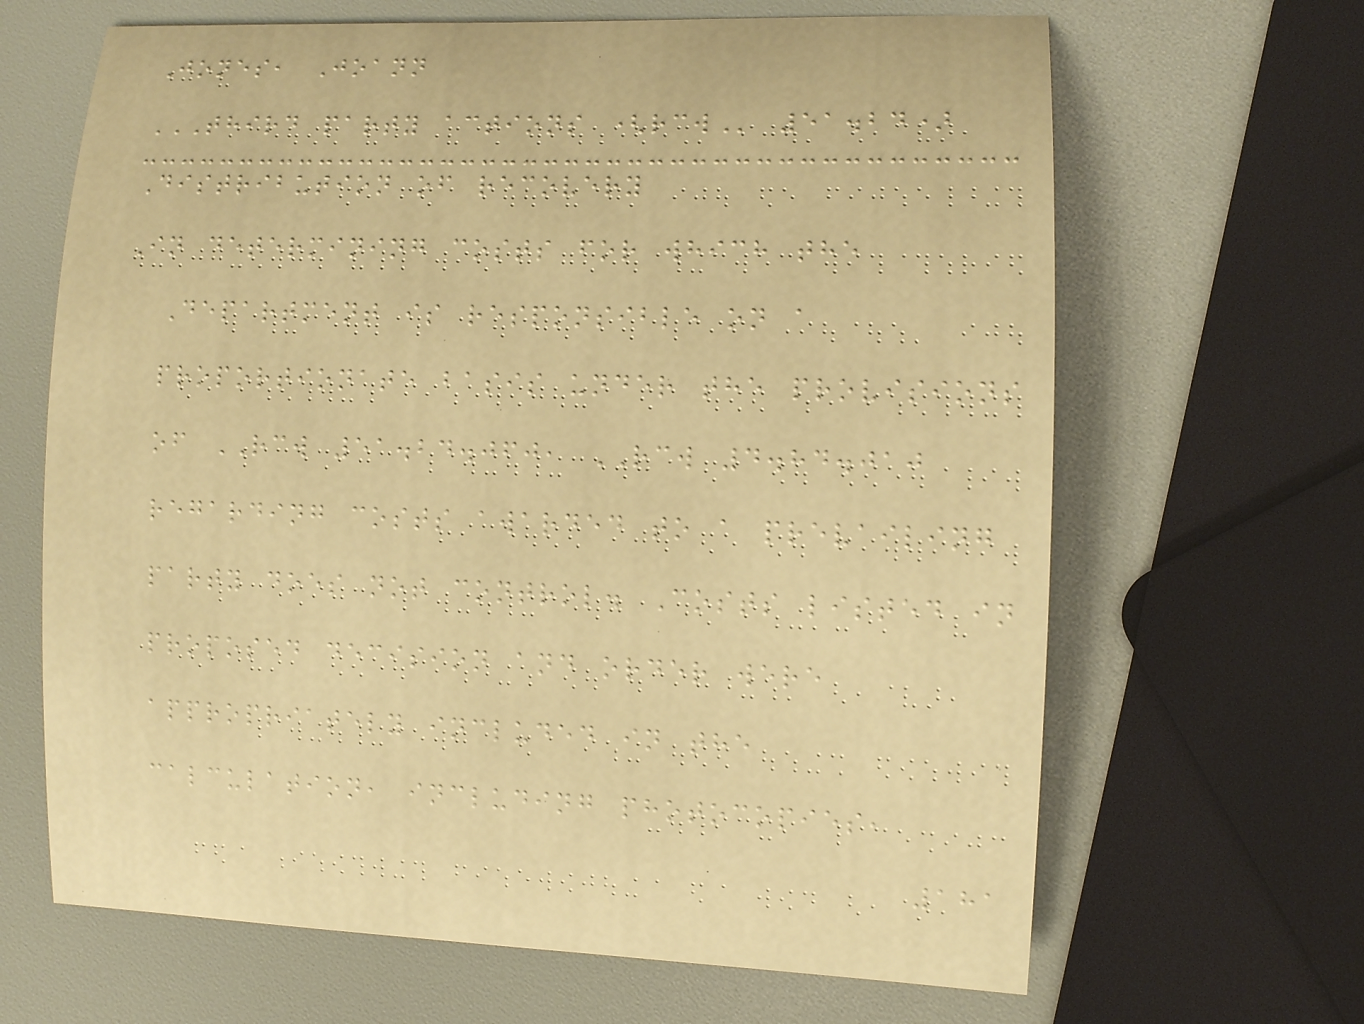Jones, Joann
THIRD PARTY ACTIONS (RCW 51.24)
Distribution of recovery
In determining costs for which the
Department is responsible on a
proportionate basis under the provisions
of RCW 51.24.060, RCW 4.84.010
regarding costs awarded to a prevailing
party does not control. Costs listed in
proposed decision and order were
appropriately included in the
calculation, including photocopies,
181
